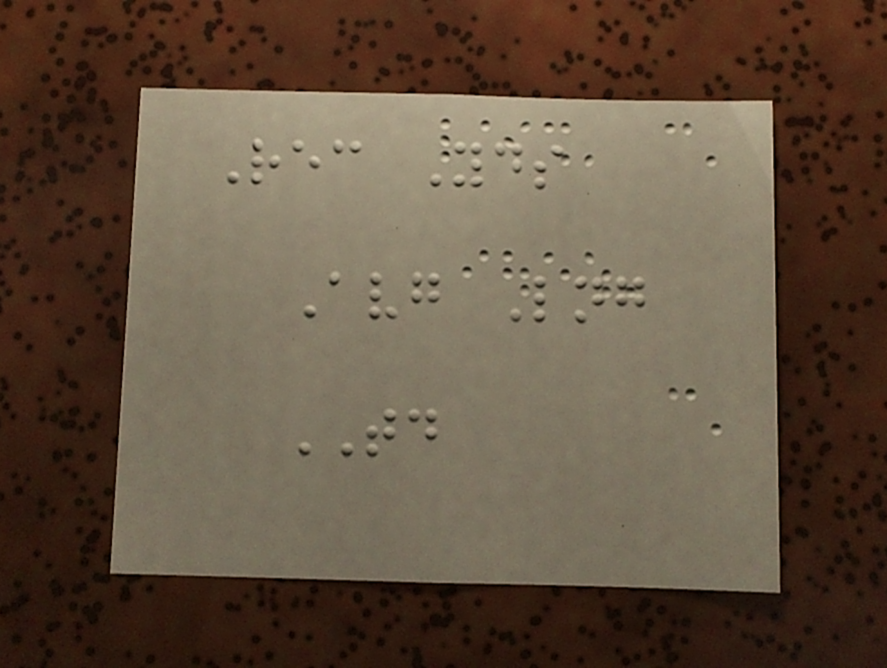Rec Yds
Avg Lng
TD
